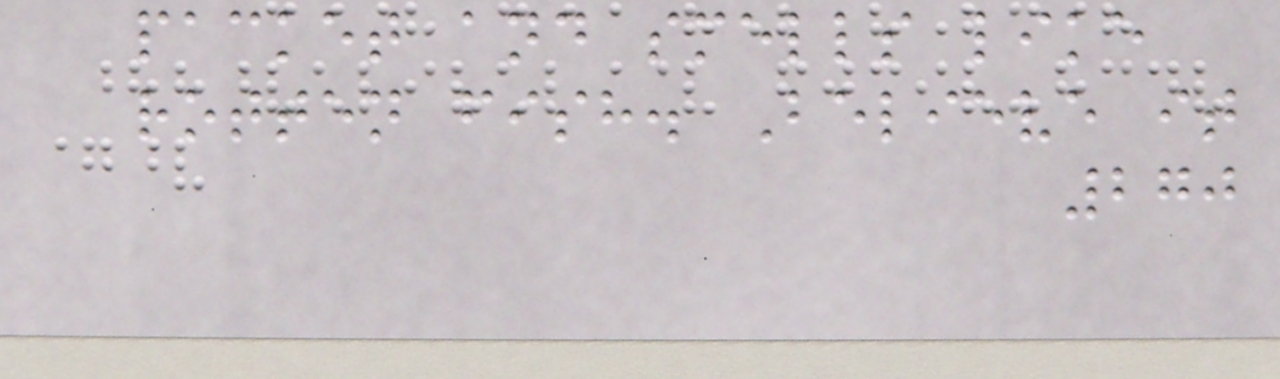packet and smells like
rotten fish. Believe it
270
